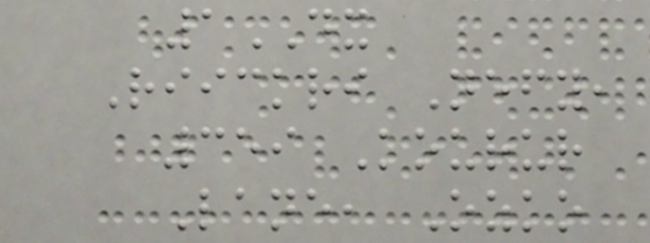1DX
Riickri Nefy,
359 Kourur
Lane, Ozko
